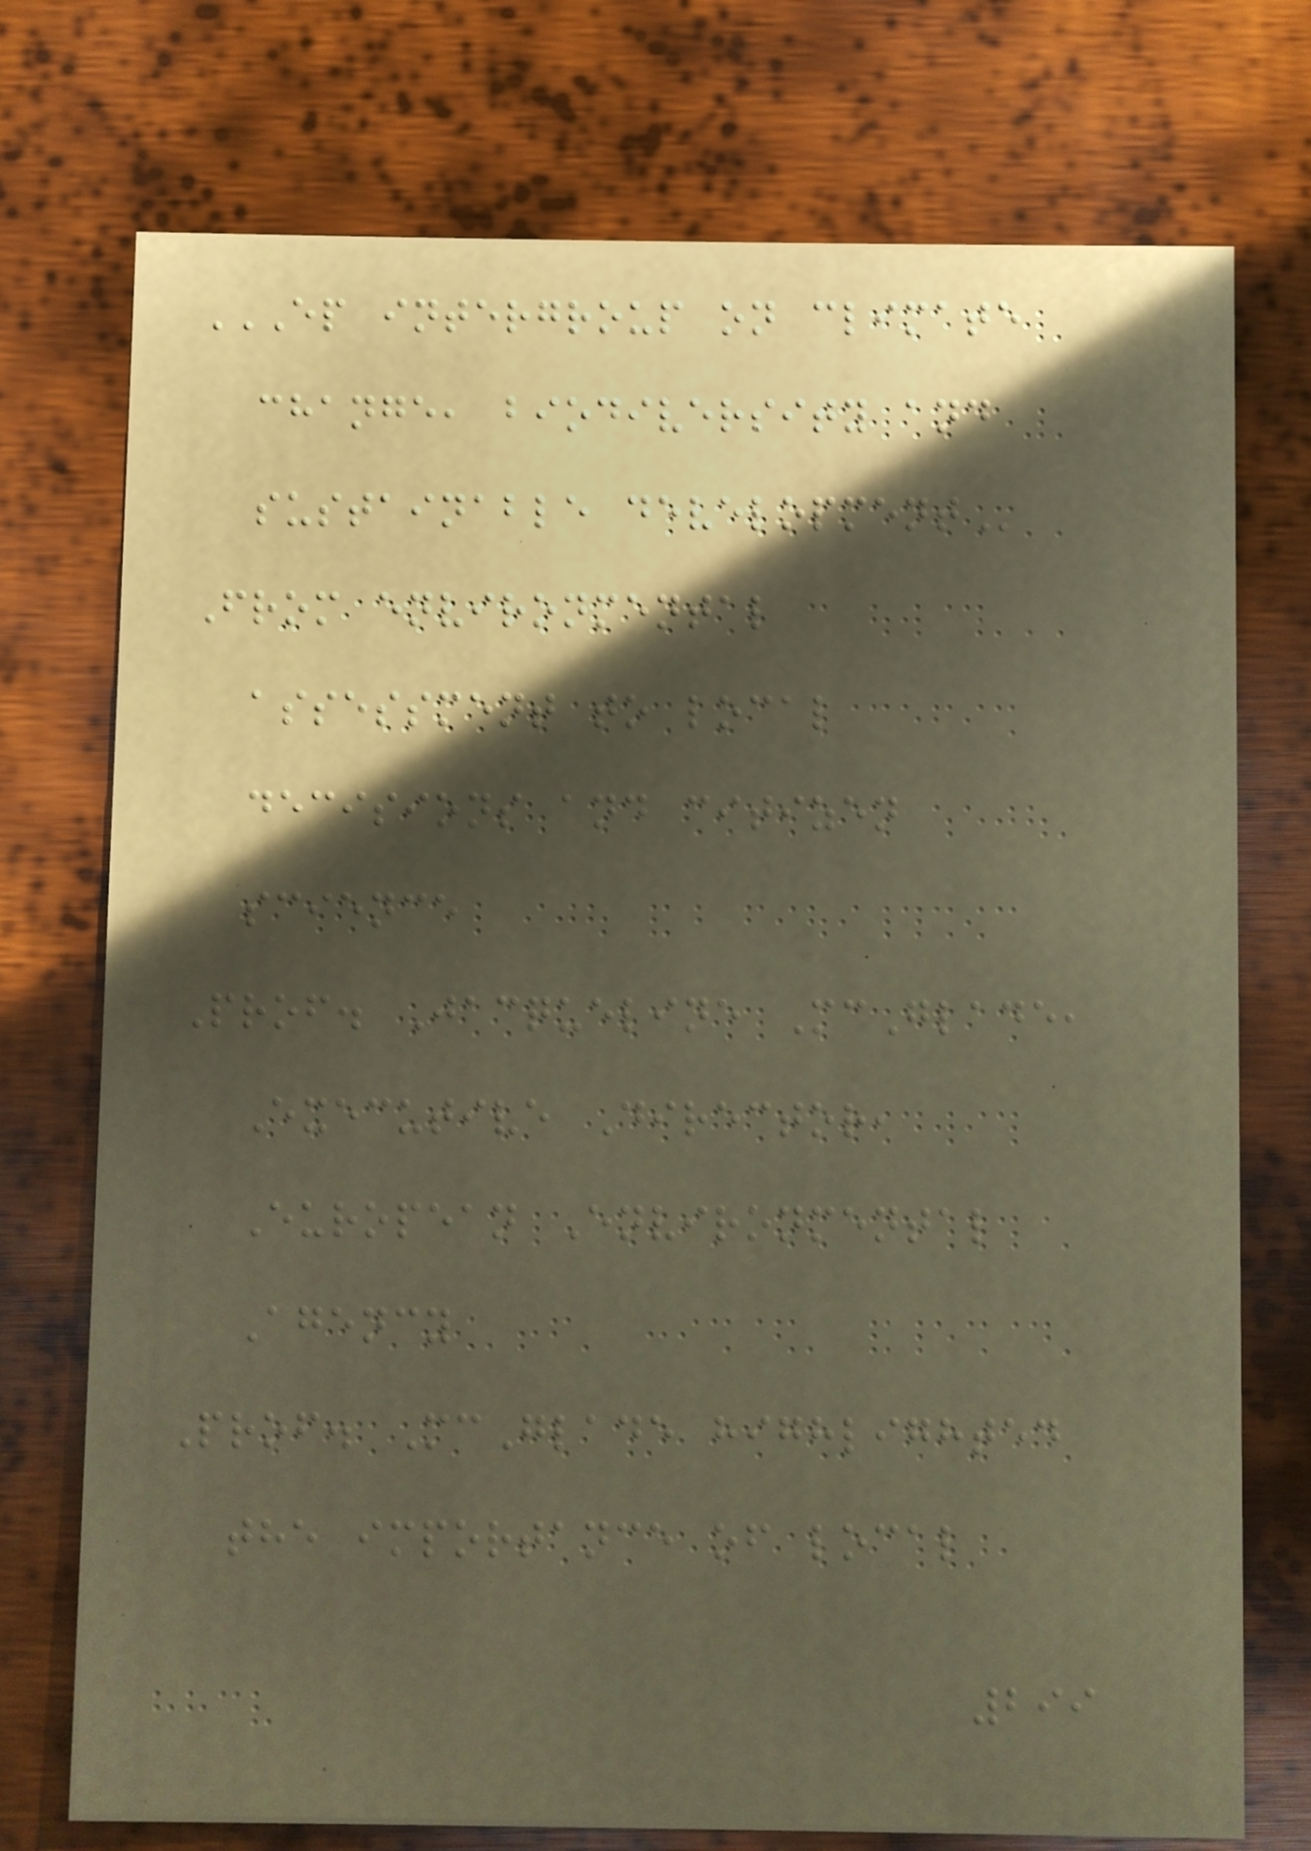EP INTERGROUP ON CLIMATE
CHANGE, BIODIVERSITY AND
SUSTAINABLE DEVELOPMENT
From environmental
assessment to local
decisions and citizen
science
Prof. Jacqueline McGlade,
Executive Director,
European Environmental
Agency
Prof. McGlade highlighted
the importance of local
299
